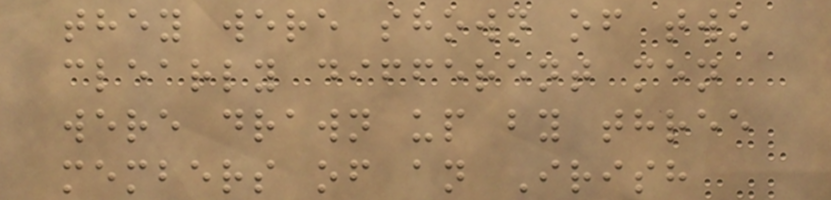they were shown of two
clearly different men
were drawn up by three
members of an Irish
